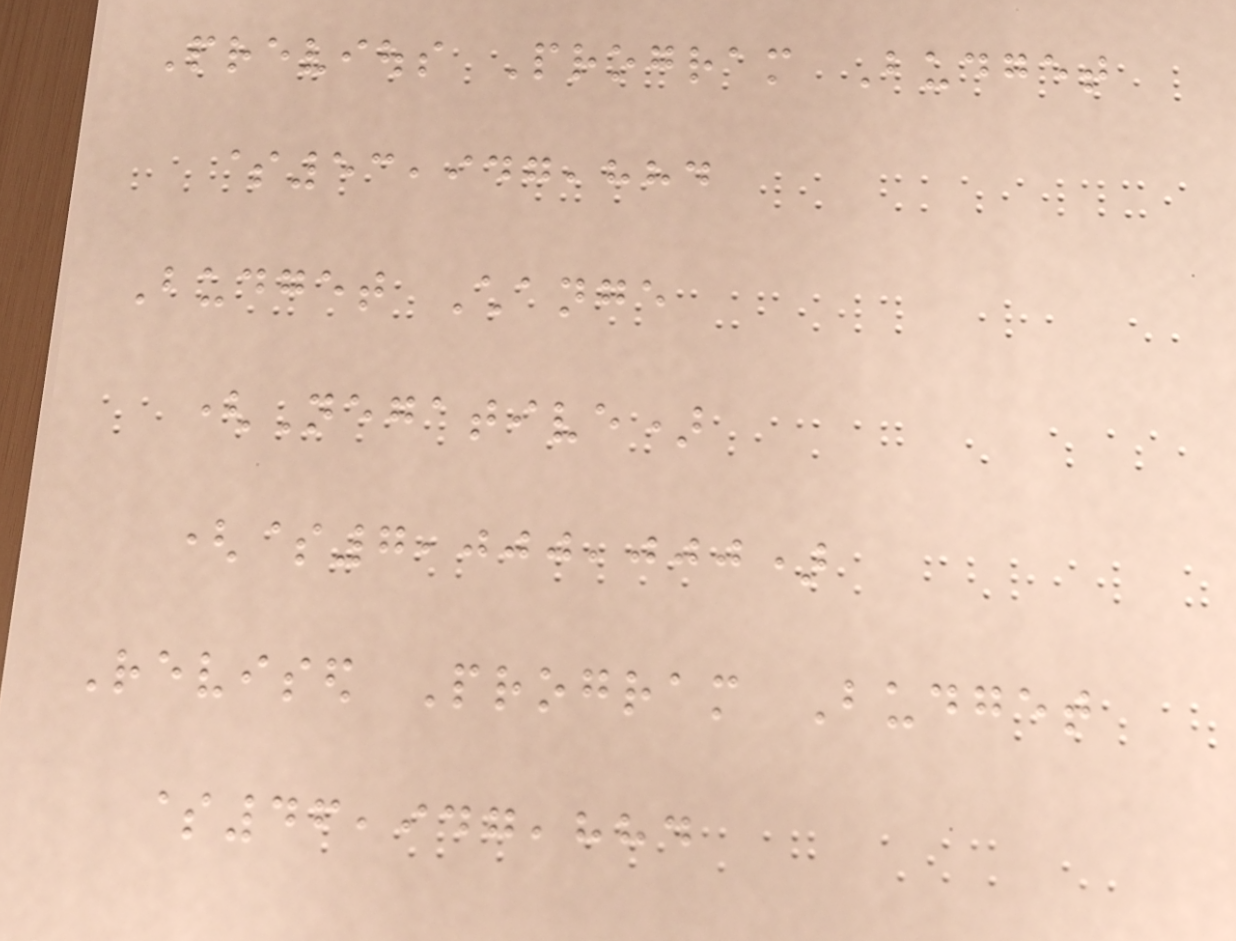Previous Program Budget
$53,947,884
Budget Change
(Negative)
($7,000,000)
Revised Program Budget
$46,947,884
